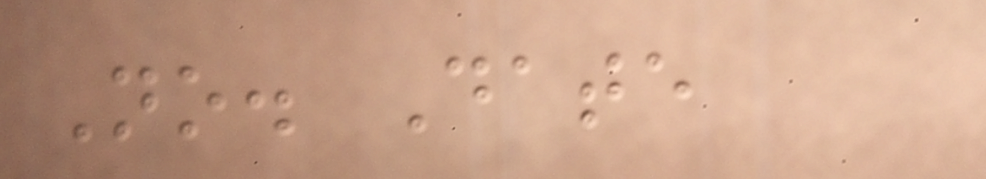No. Date
